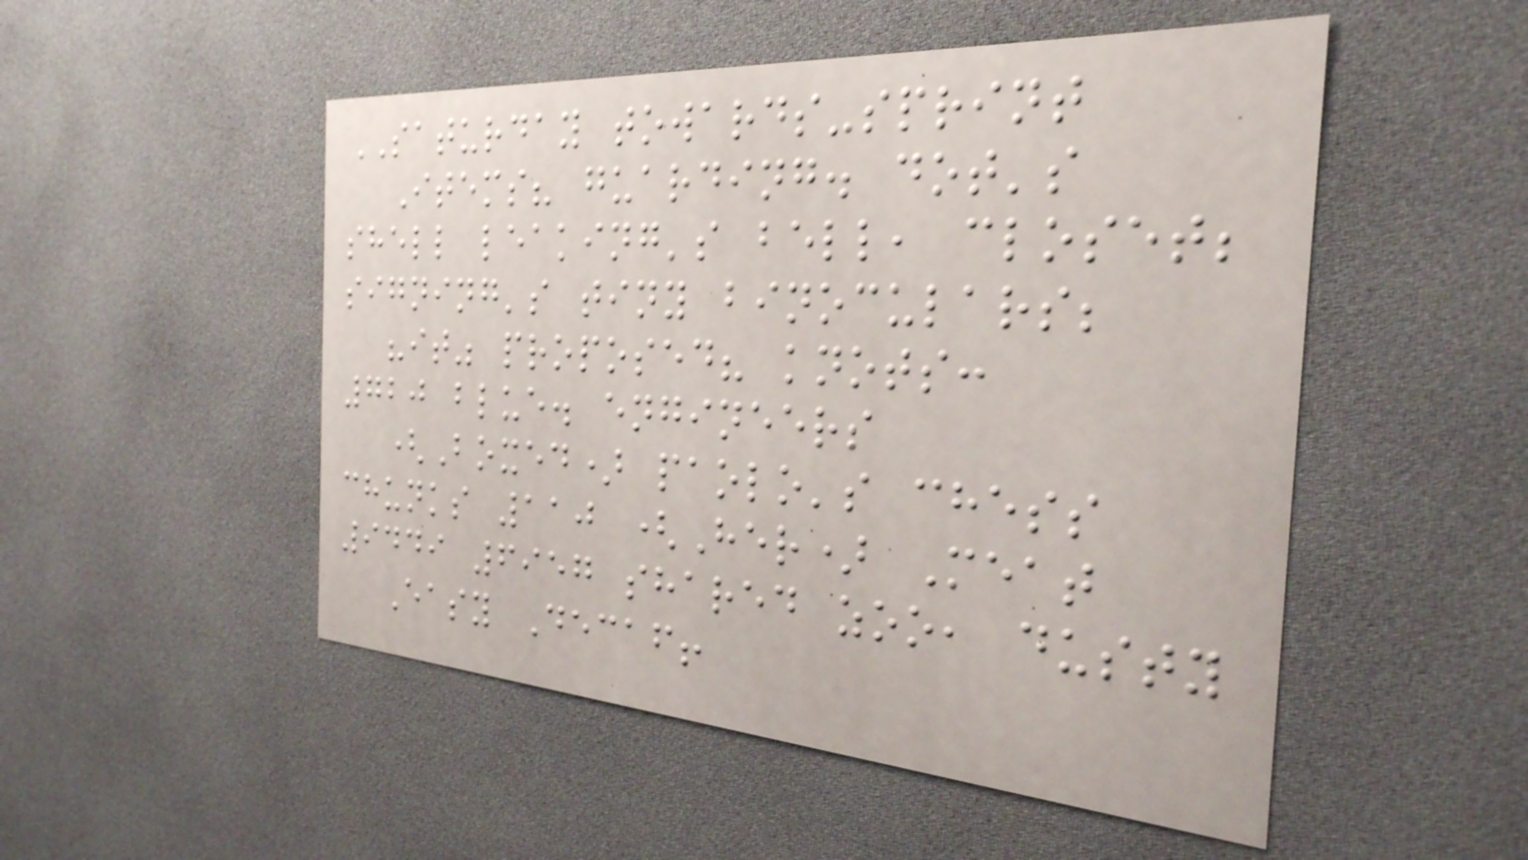SATURDAY towards-sprint
Items? guarding. dot's
shell leaking's bell, closet;
signing's tiny binoculars;
"it" proposed? knots:
720 blue. engineers
(Boxed) paolo's chess
chunks 110 (Her) Meat
9449 6957 shared zoo, dusty
Easy Decaf!
